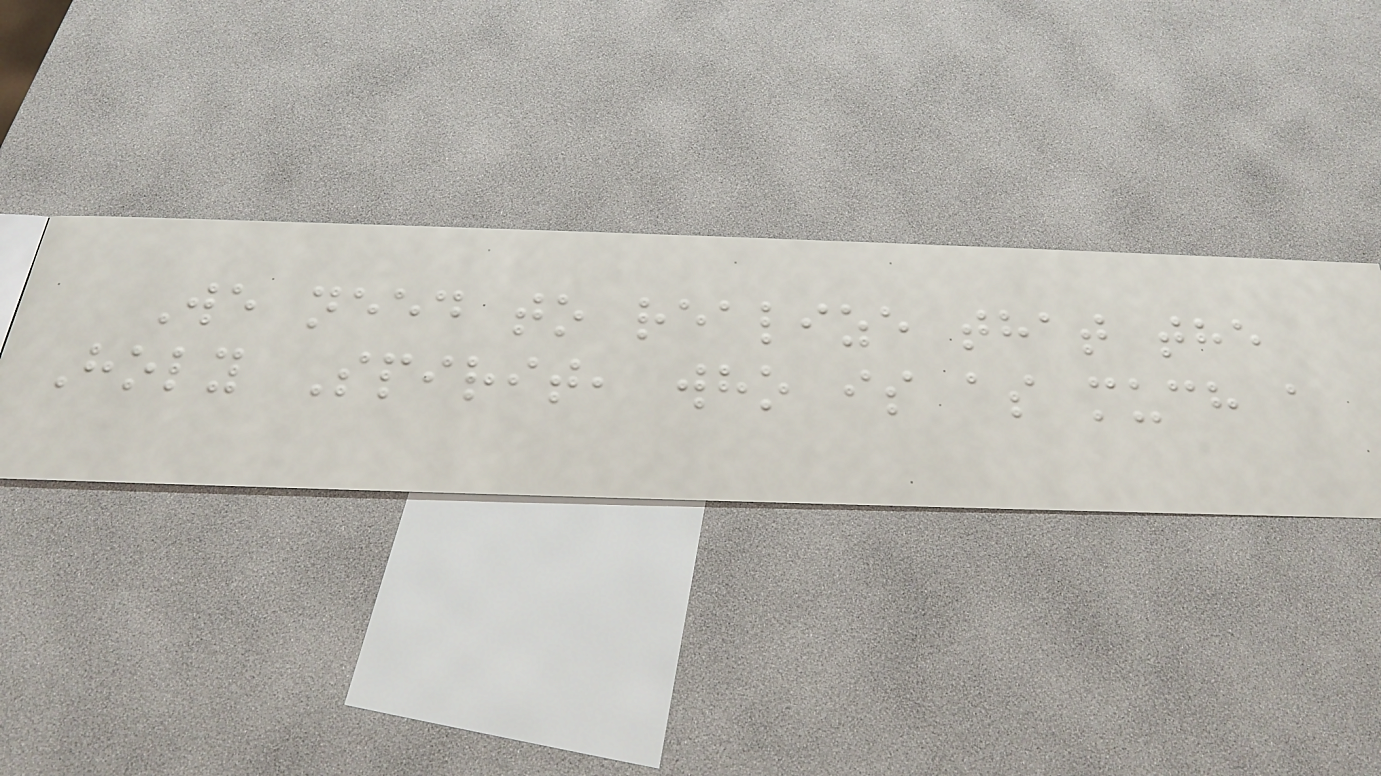We need to realize that the
Holy Spirit, who is as much a
